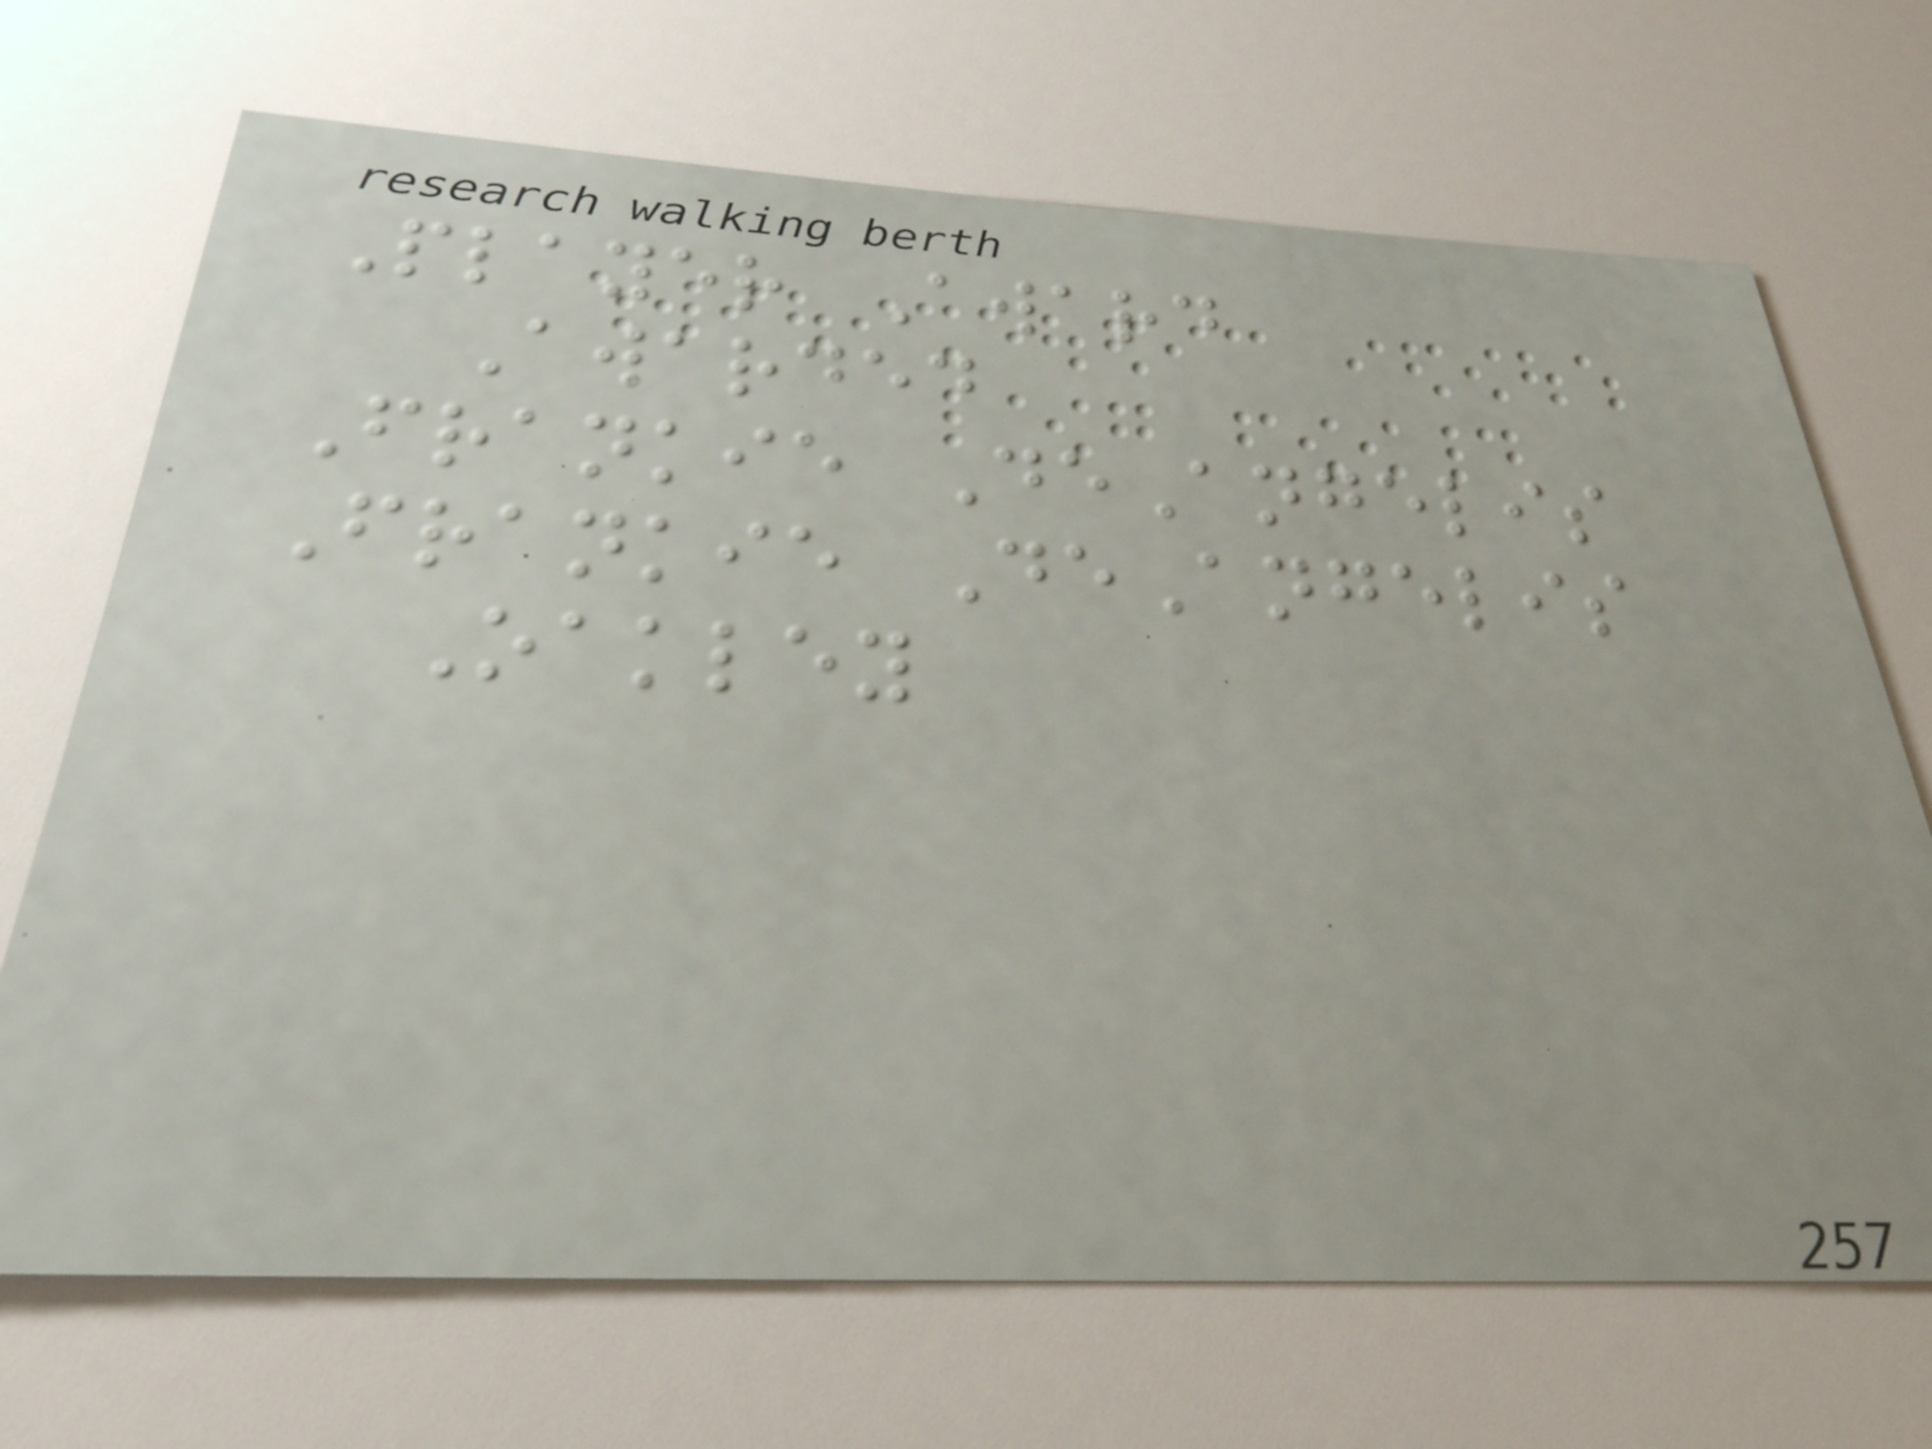Player Award
Awarded
Frankie DeAngelis
Frankie DeAngelis
Oakley
